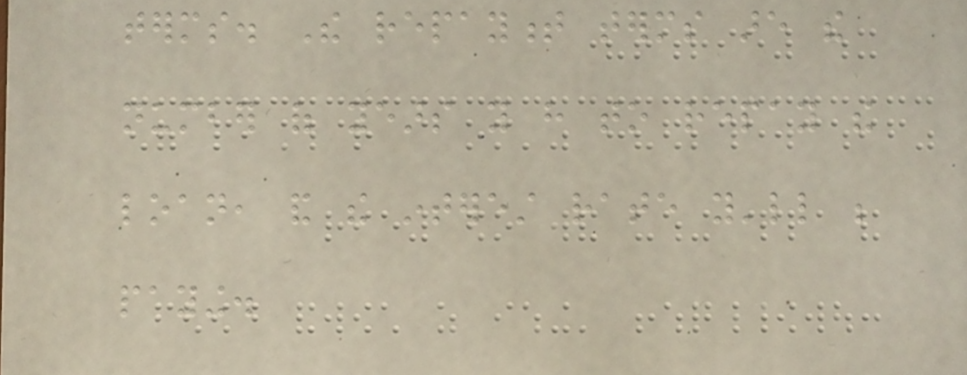terms. The repayment terms are the
number of years you have to repay the
loan, and the interest rate you'll be
paying.
